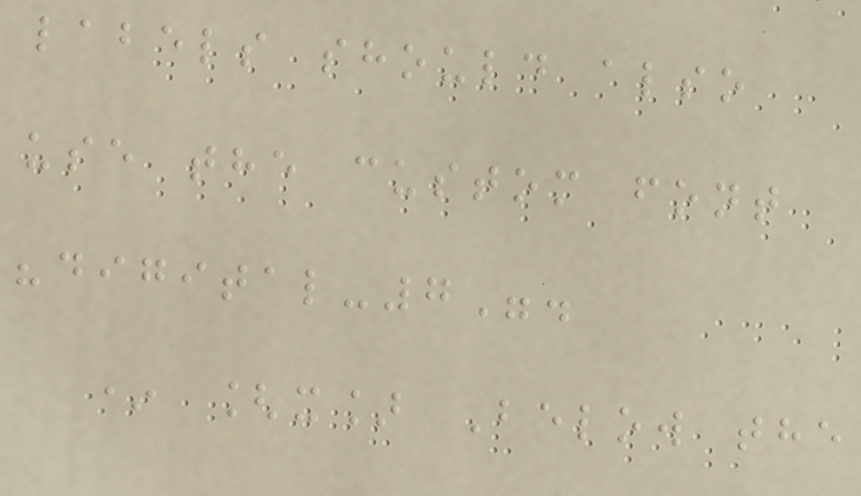labels should also
use the custom font
"digital-7".
* [x] Below the
